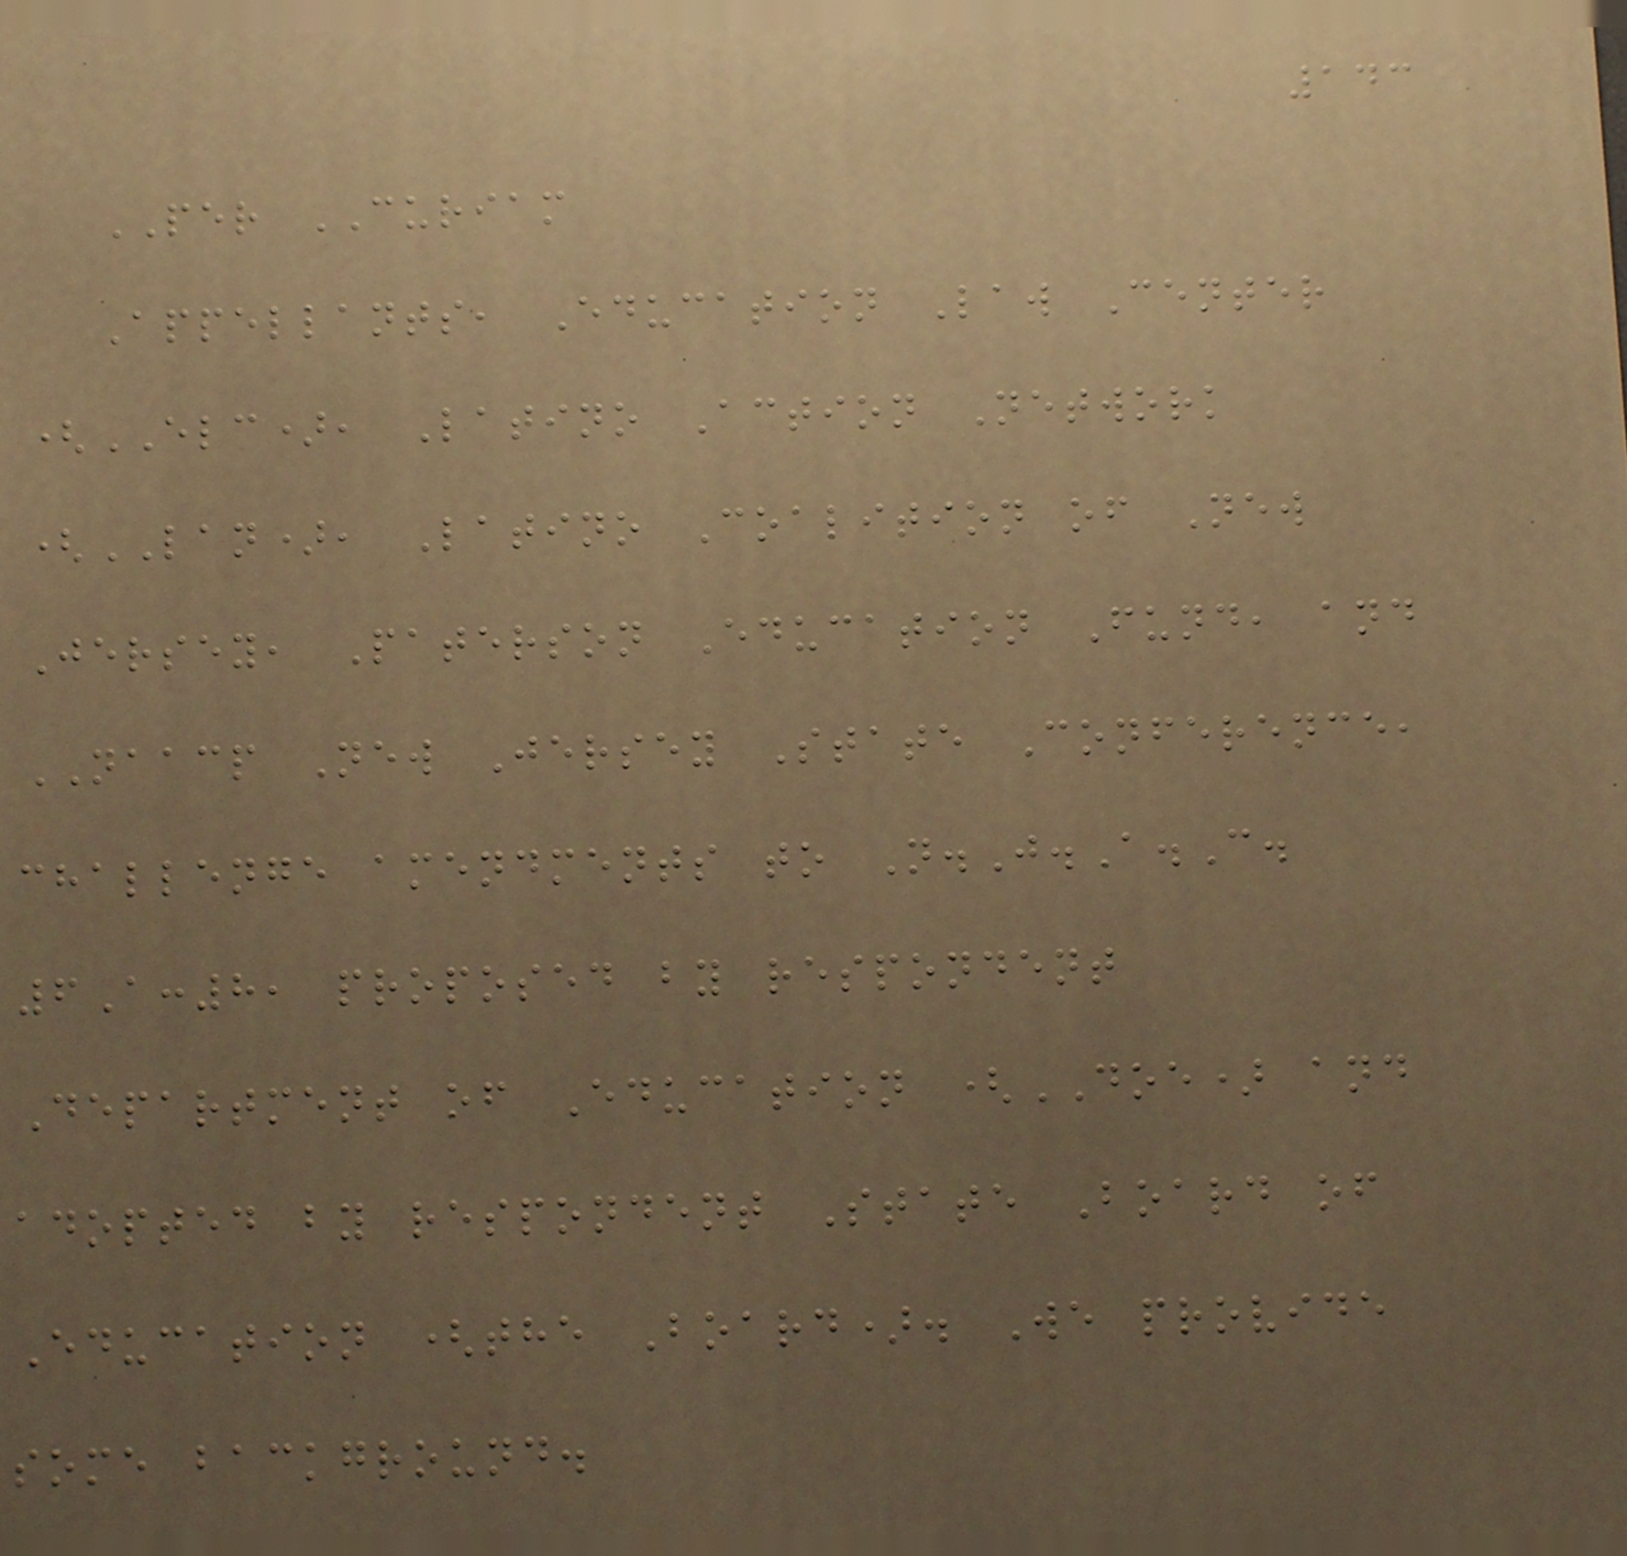143
PER CURIAM
Appellants, Education Law Center
(ELC), Latino Action Network
(LAN), Latino Coalition of New
Jersey, Paterson Education Fund, and
NAACP New Jersey State Conference,
challenge amendments to N.J.A.C.
6A:8, proposed by respondent
Department of Education (DOE) and
adopted by respondent State Board of
Education (the Board). We provide
some background.
